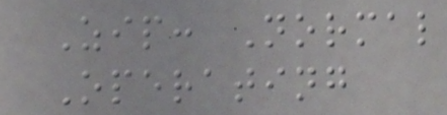Zip: Normal
Operating
